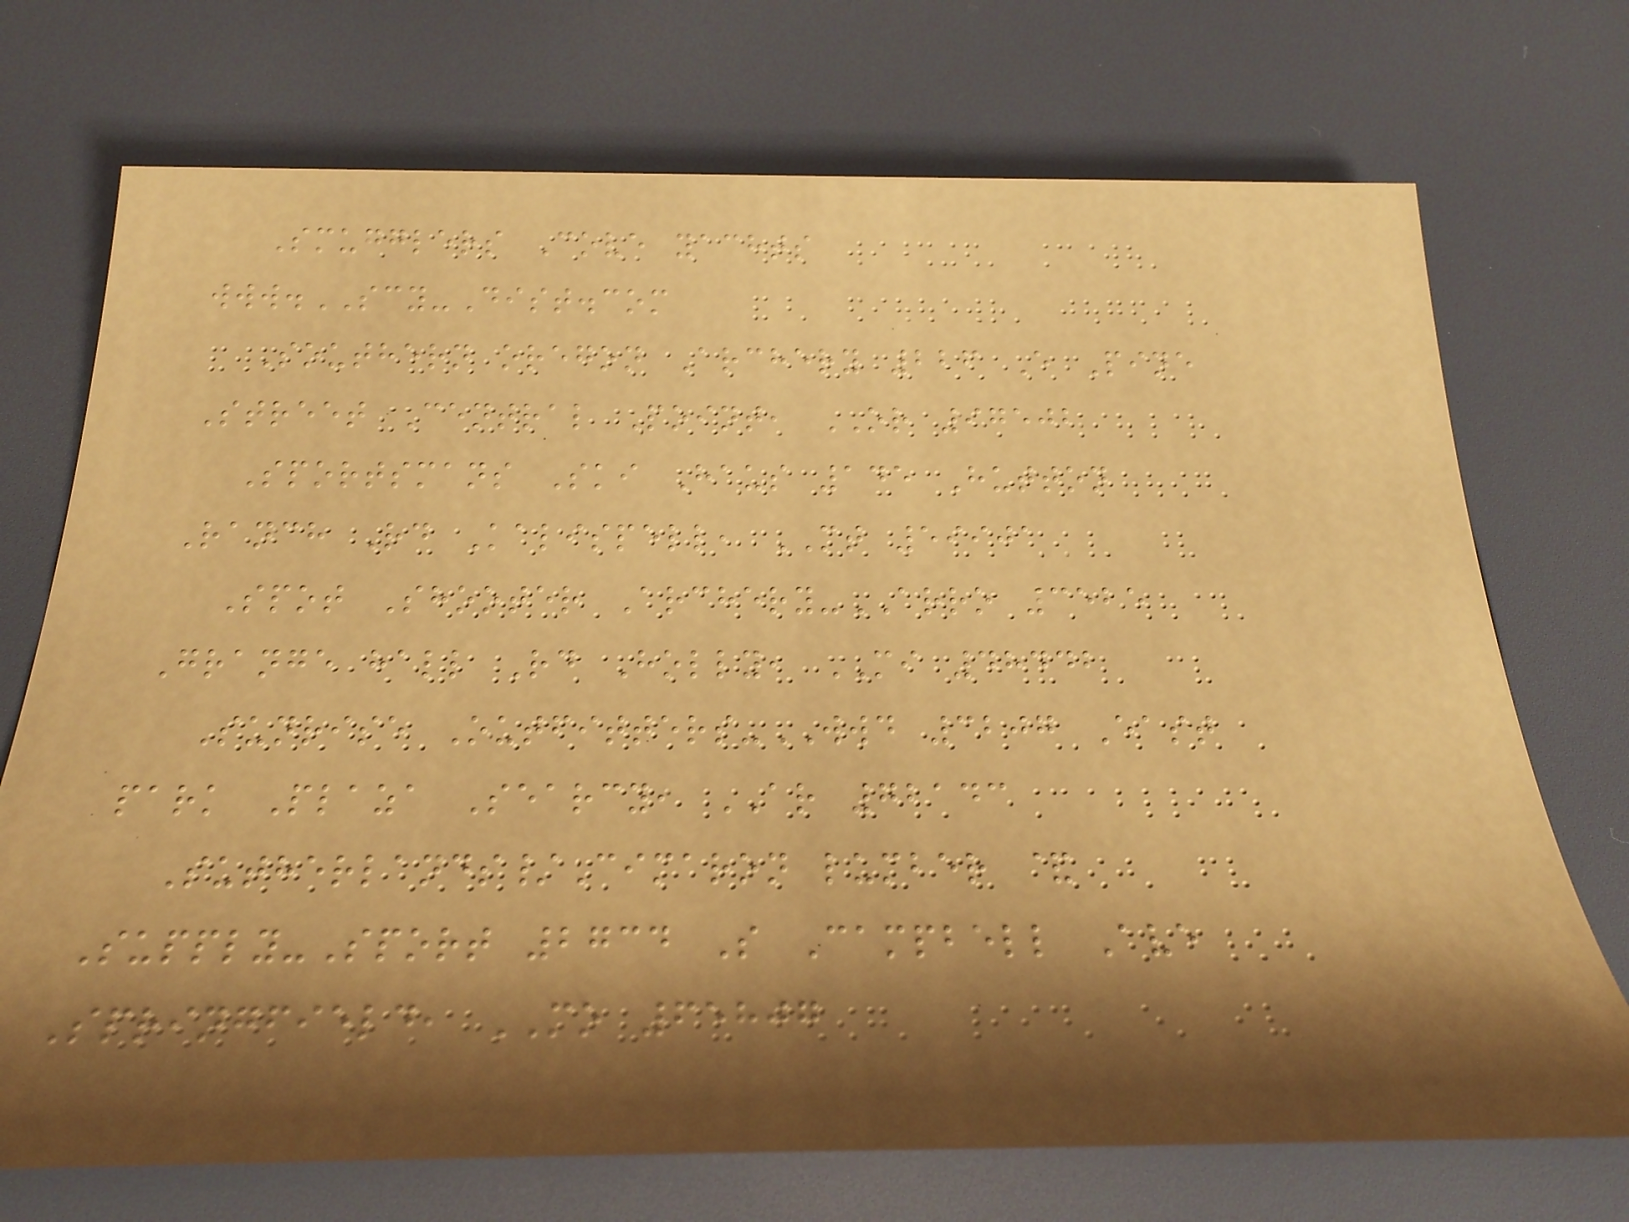Smugglers Cove yachts
www.SCY-Dist.com
Southern oregon Archery 226 E Pine
Street Central Point, OR 97502
Sportsmans Ski Haus 145 Hutton
Ranch Rd Kalispell, MT 59901
Spot Shooter Archery-ARRO 3525
Grange hall Rd Holly, MI 48442
Sunrise Outfitters-WWD 3207 East
park Plaza Searcy, AR 72143
Sutherlands/Cimaron lumber &
Supply-Sport 2734 S Campbell Ave
Springfield, MO 65807
